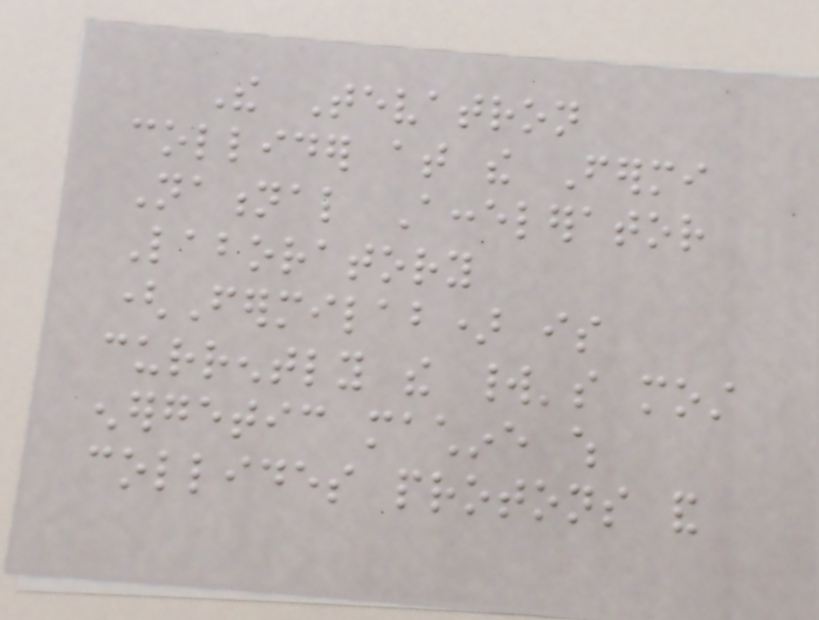The Tevatron
collider at the Fermi
National Accelerator
Laboratory
(Fermilab) is
currently the world's most
energetic machine which
collides protons and
